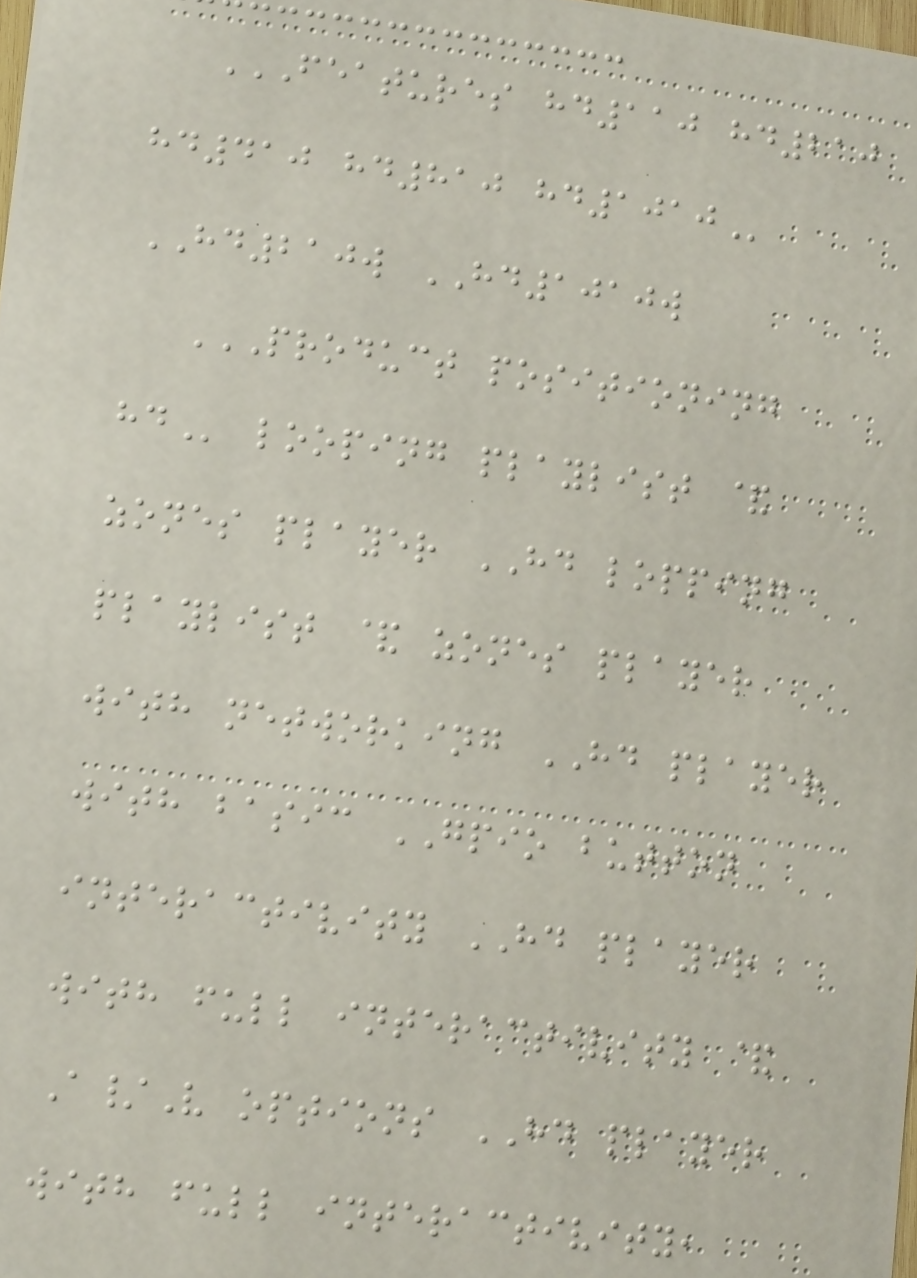FEATURES HD110 HD210
HD410 HD810 HD1010
HD210w HD1010w
PRODUCT POSITIONING
HD looping playlist &
zones player HD lopping
playlist & zones player
with networking HD player
with basic GPIO button
interactivity HD player
with full interactivity &
A/V options HD player
with full interactivity,
